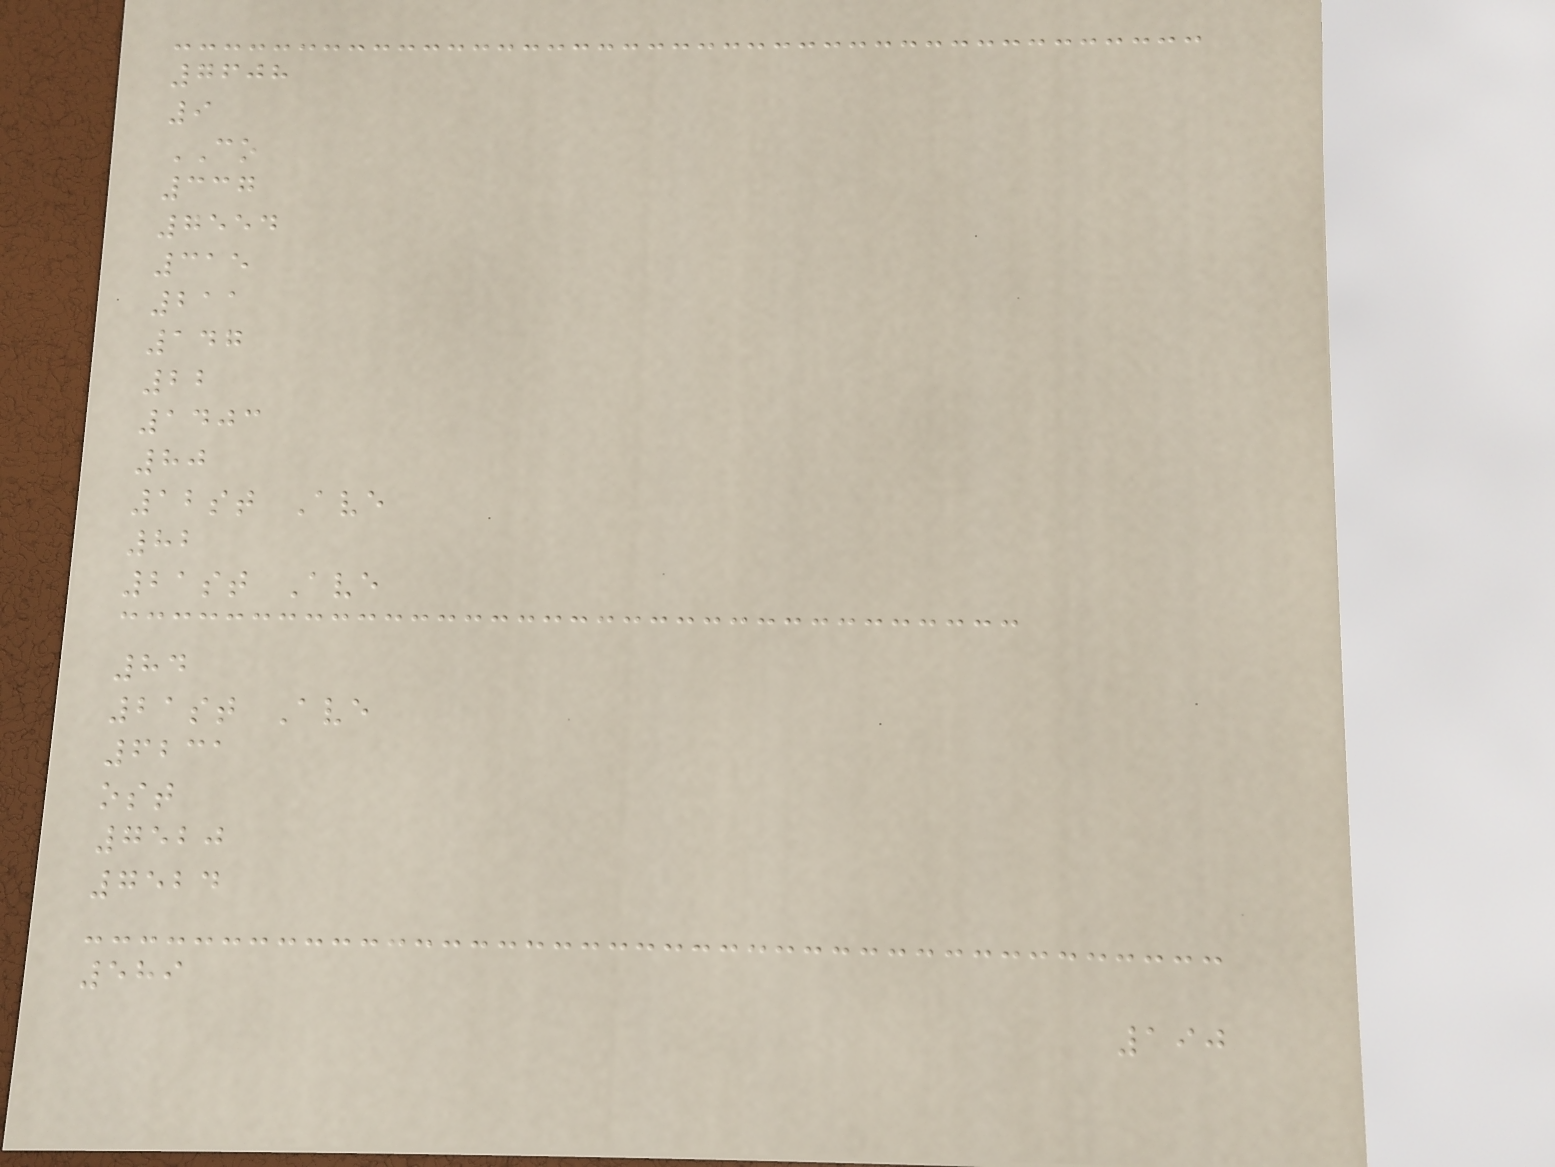7608
9
CO
337
7554
315
211
147
22
1403
80
12st Ave
82
21st Ave
84
21st Ave
6231
ost
7520
7524
589
190
